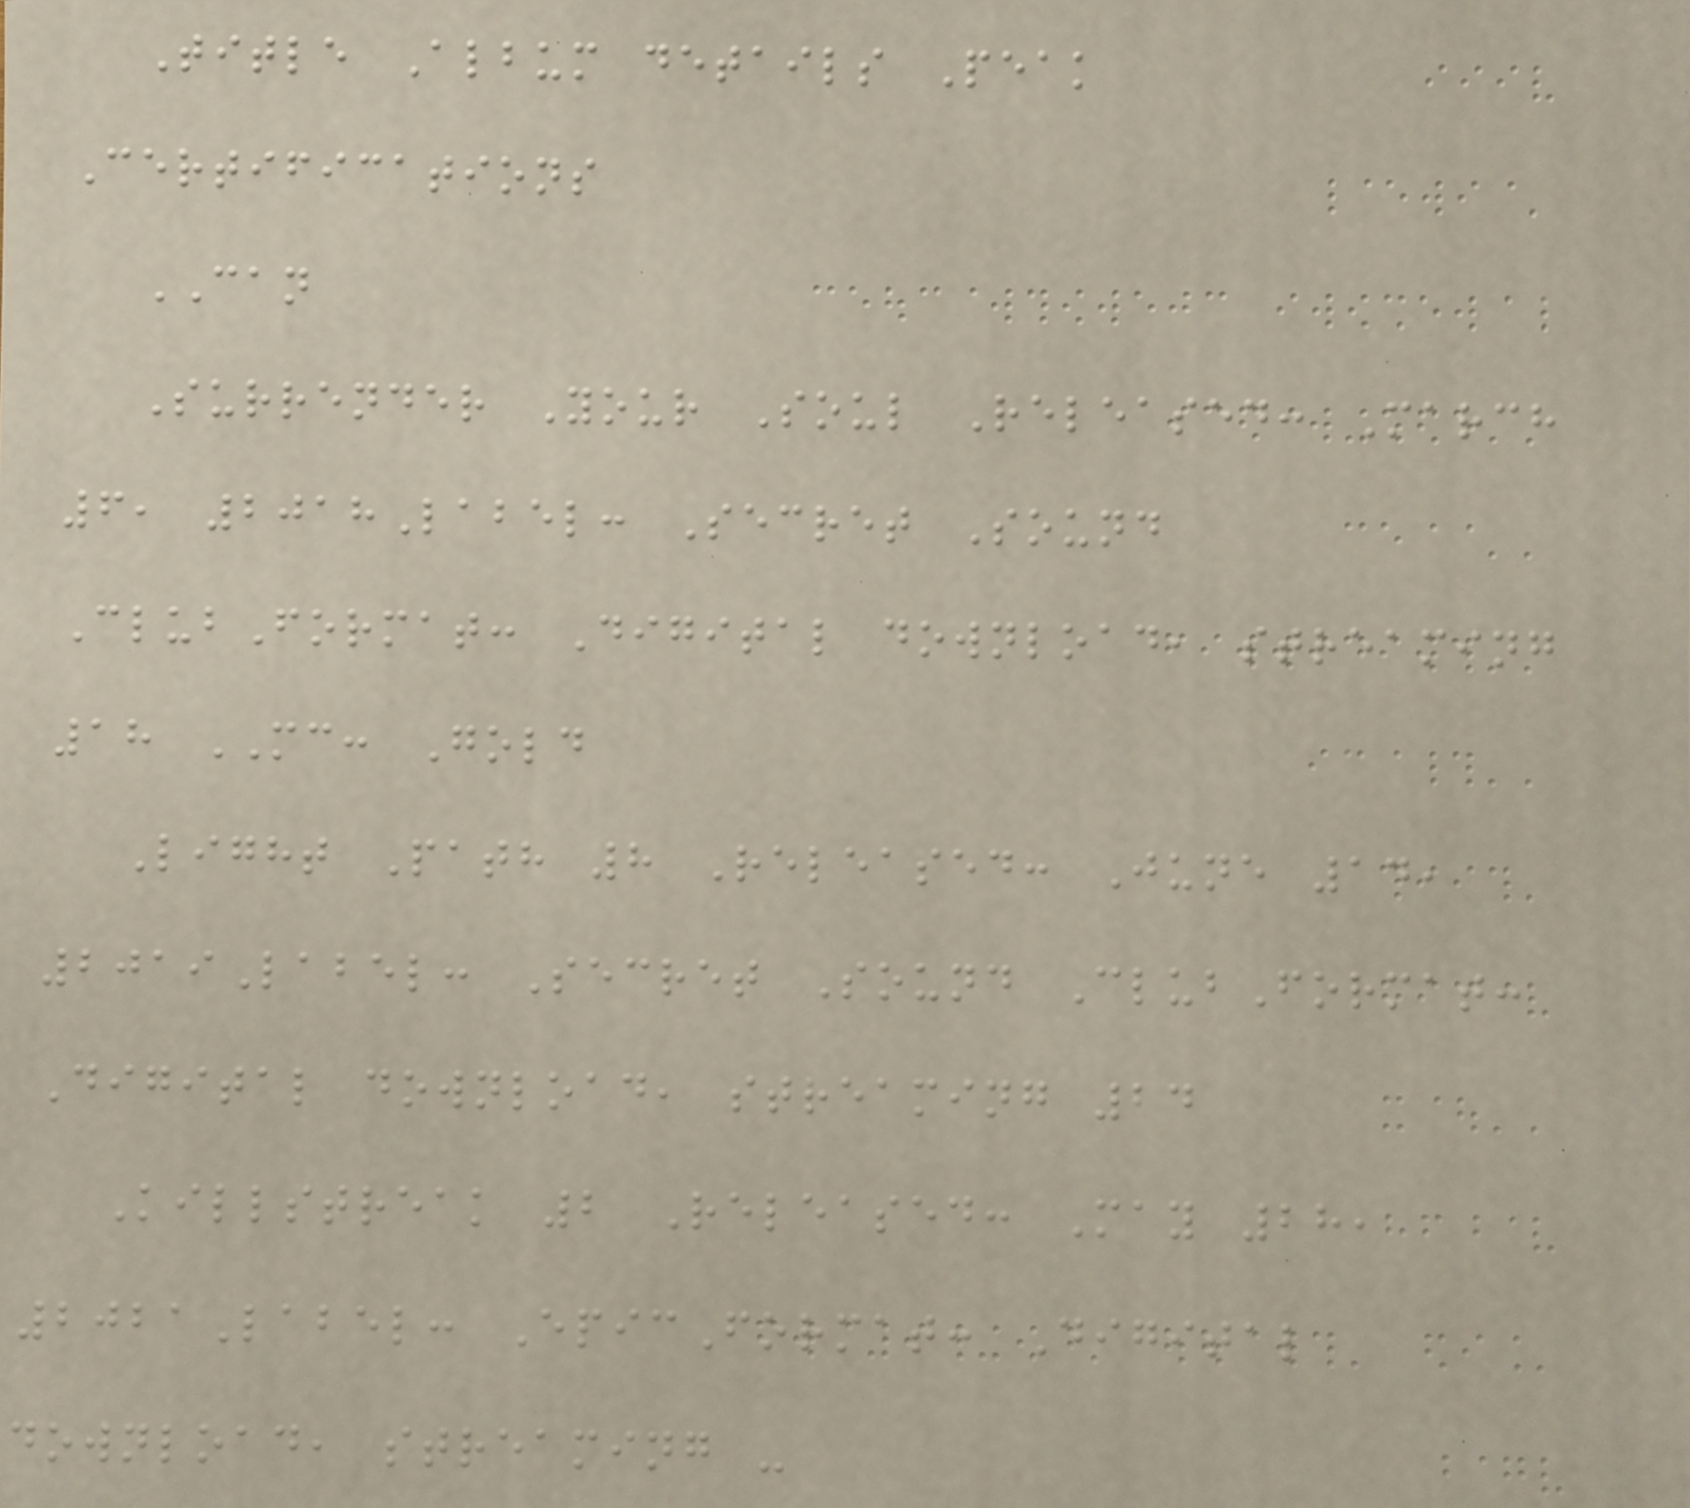Title Album details Peak
Certifications
CAN
Surrender Your Soul Released: March
6, 2018Label: Secret Sound
ClubFormat: Digital download, streaming
18 MC: Gold
Light Path 8 Released: June 14,
2019Label: Secret Sound ClubFormat:
Digital download, streaming 24
Killstreak 2 Released: May 28,
2021Label: EpicFormat: Digital
download, streaming -
